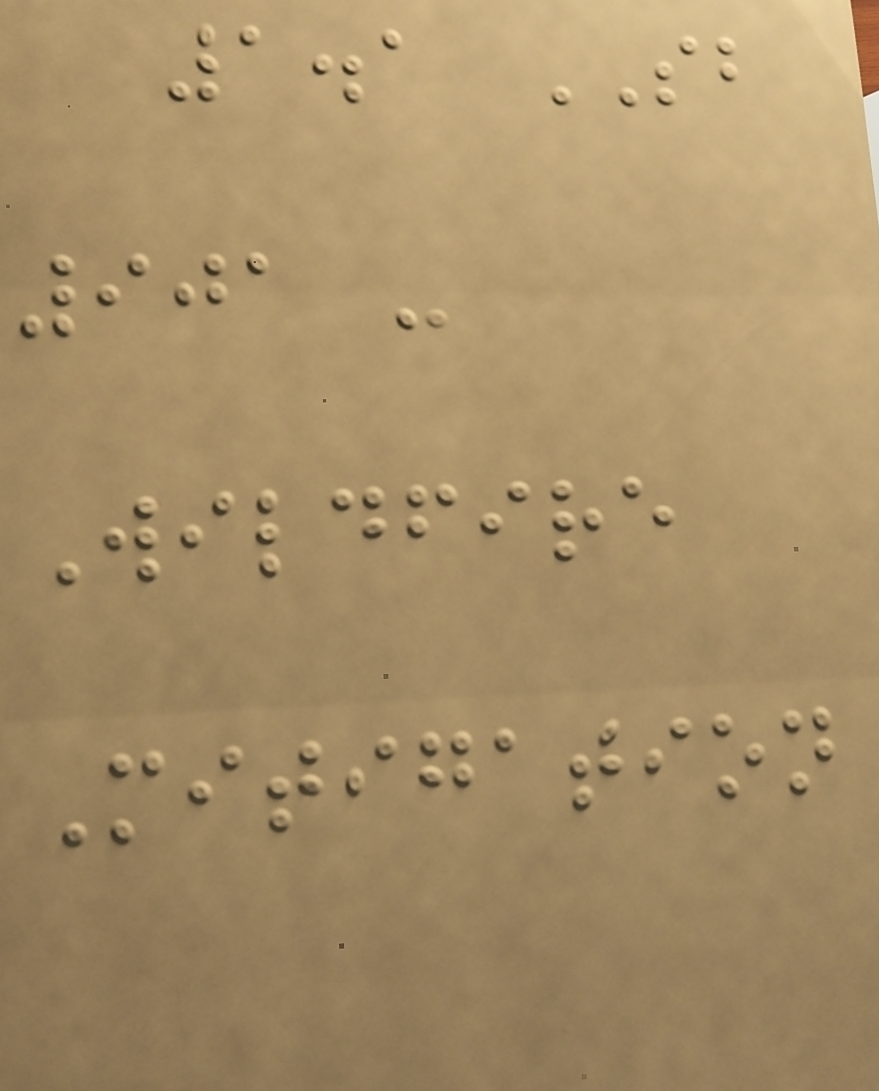1.1 SB
901 -
Wildfire
Mitigation
